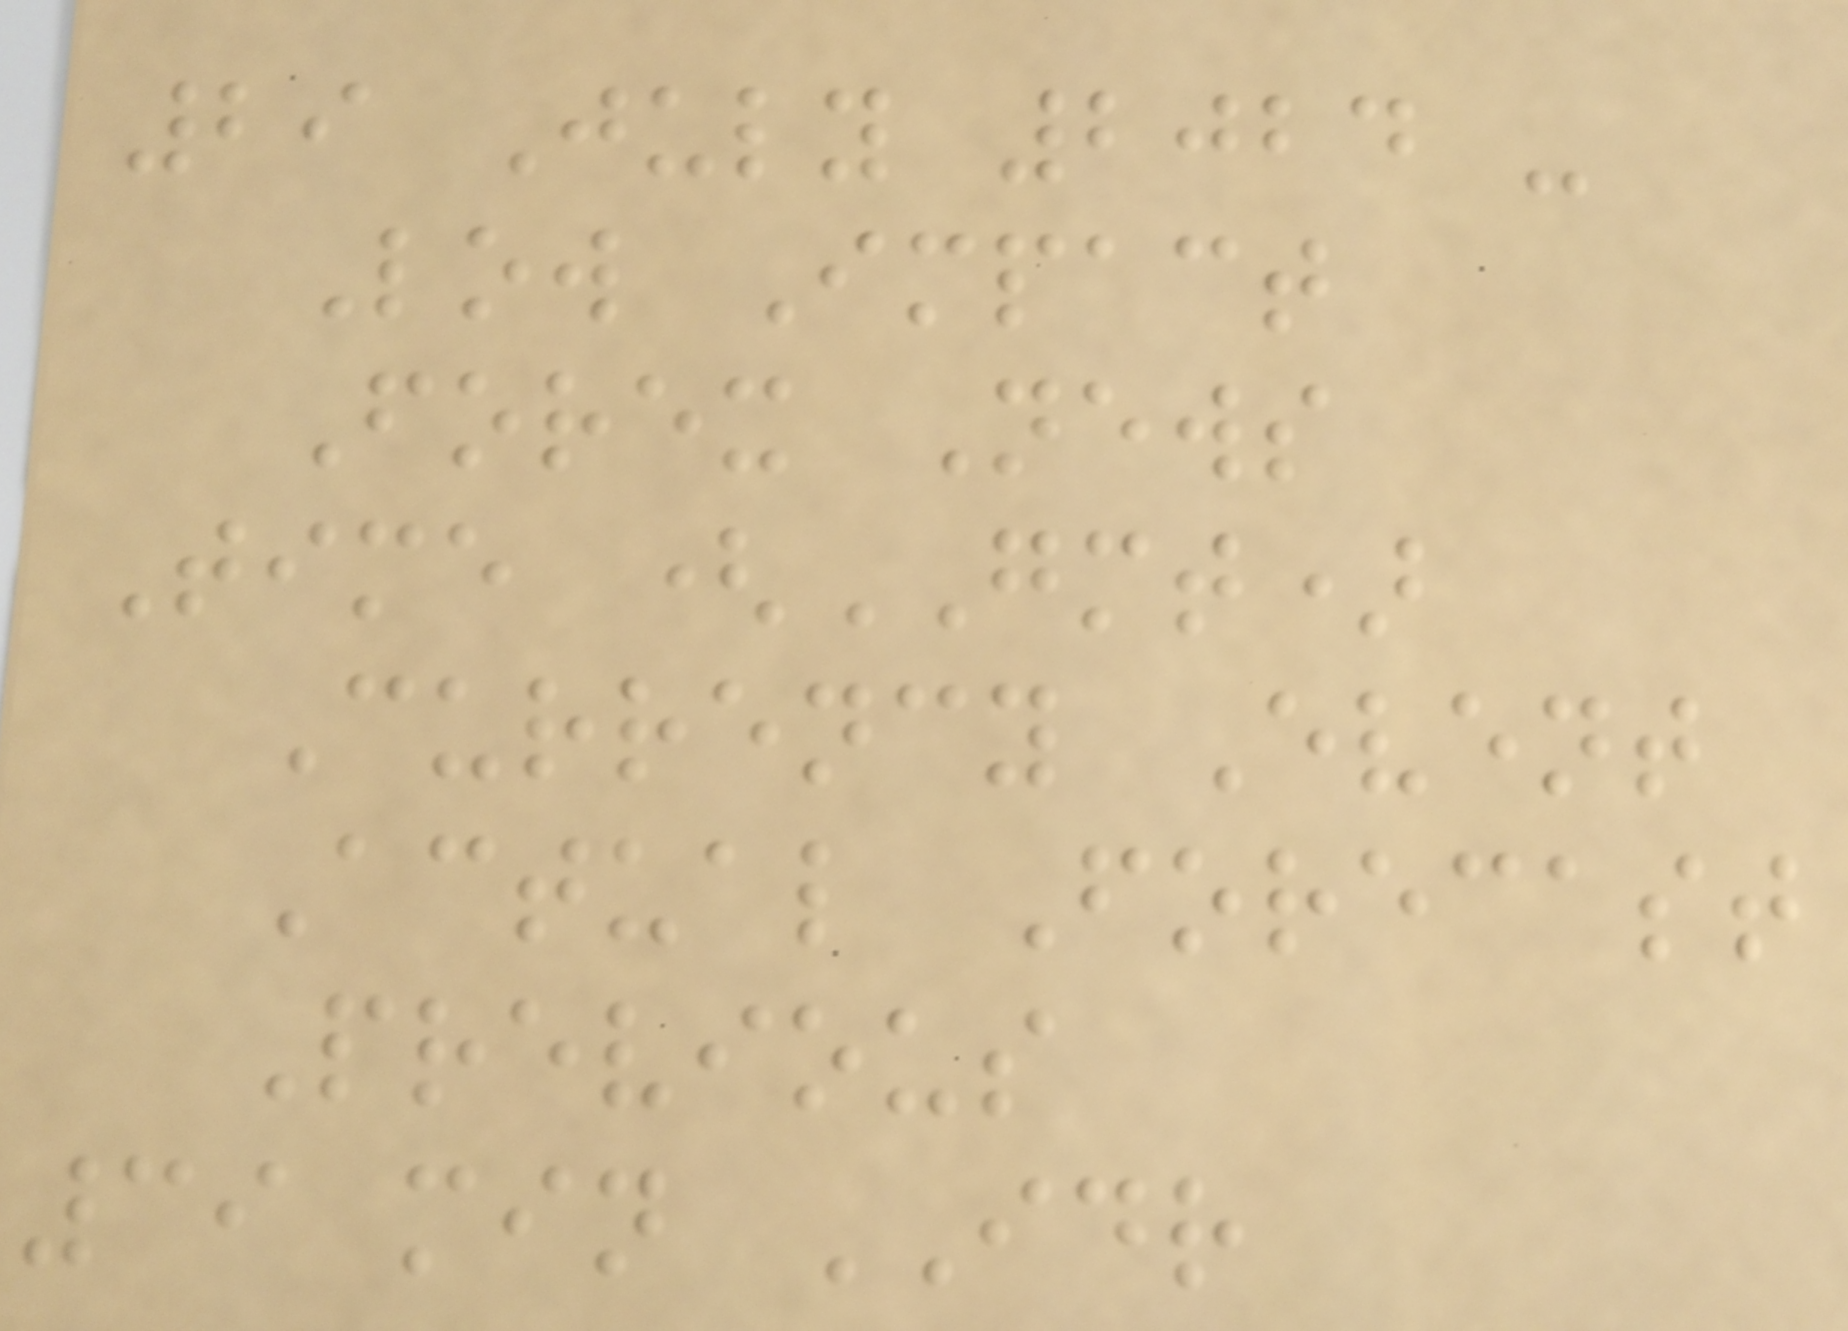29 July 2024 -
Low Impact
Forex News
Time (GMT)
Currency Event
Actual Forecast
Previous
39 min IDR
